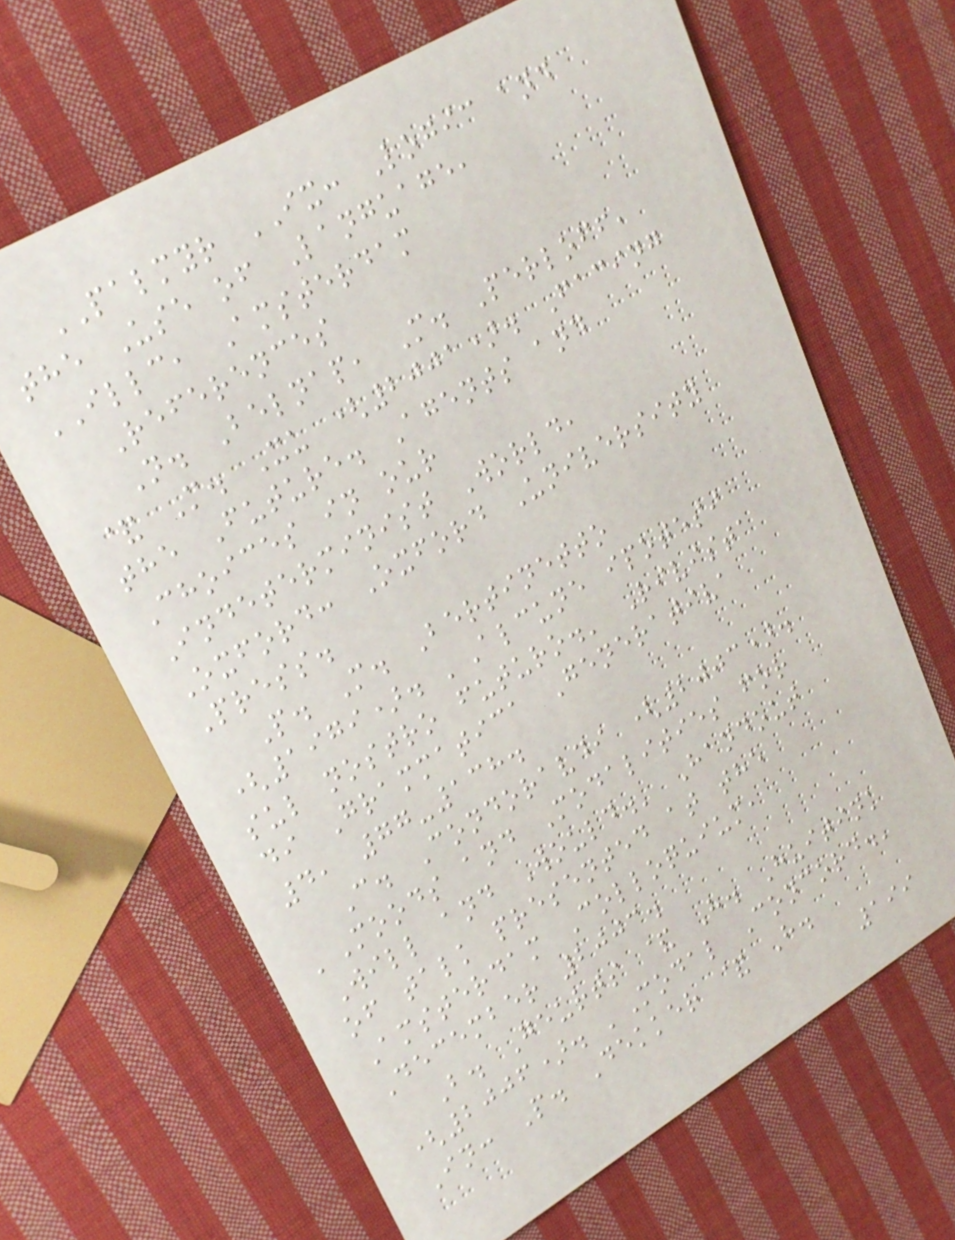PALMYR IX: Logic and
the Use of Language,
ILLC, Amsterdam
References
N. Belnap, M. Perloff,
& M. Xu (2001). Facing
the Future. Agents and
Choices in our
Indeterminist World,
Oxford: Oxford University
Press.
P. M. Bertinetto
(1979). 'Alcune ipotesi
sul nostro futuro.' Rivista
di Grammatica Generativa
4, 77-138.
C. Condoravdi (2003).
'Moods and Modalities for
Will and Would.' Handout
of talk presented at the
Amsterdam Colloquium,
December 2003.
B. Geurts & H. Huitink
(2006). 'Modal Concord.'
In: P. Dekker & H.
199
